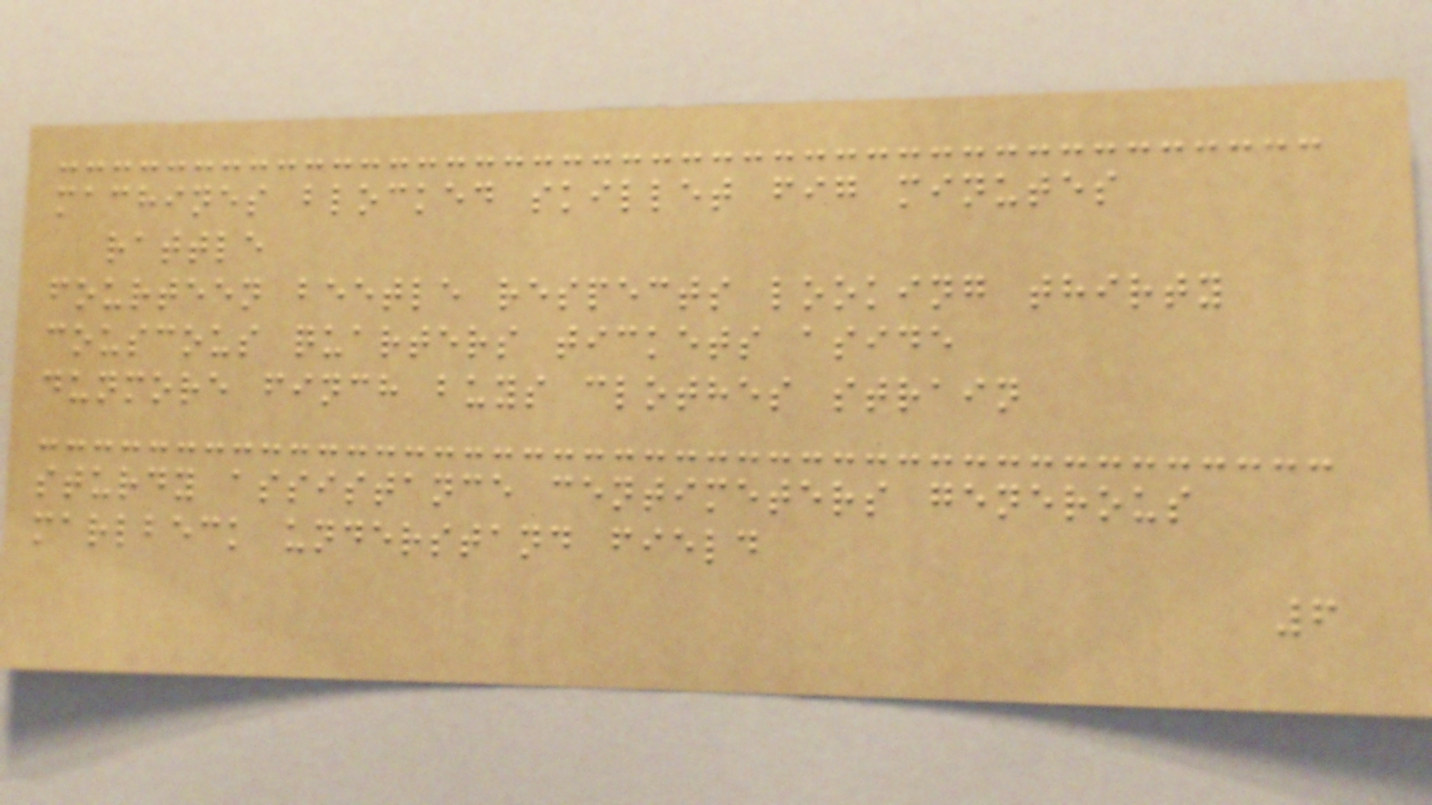machines blocked skillet fig minutes
rattle
fourteen beetle respects looking thirty
couscous quarters tickets aside
dunmore finch buys clothes strain
sturdy assistance centimeters generous
marlbeck understand field
6
